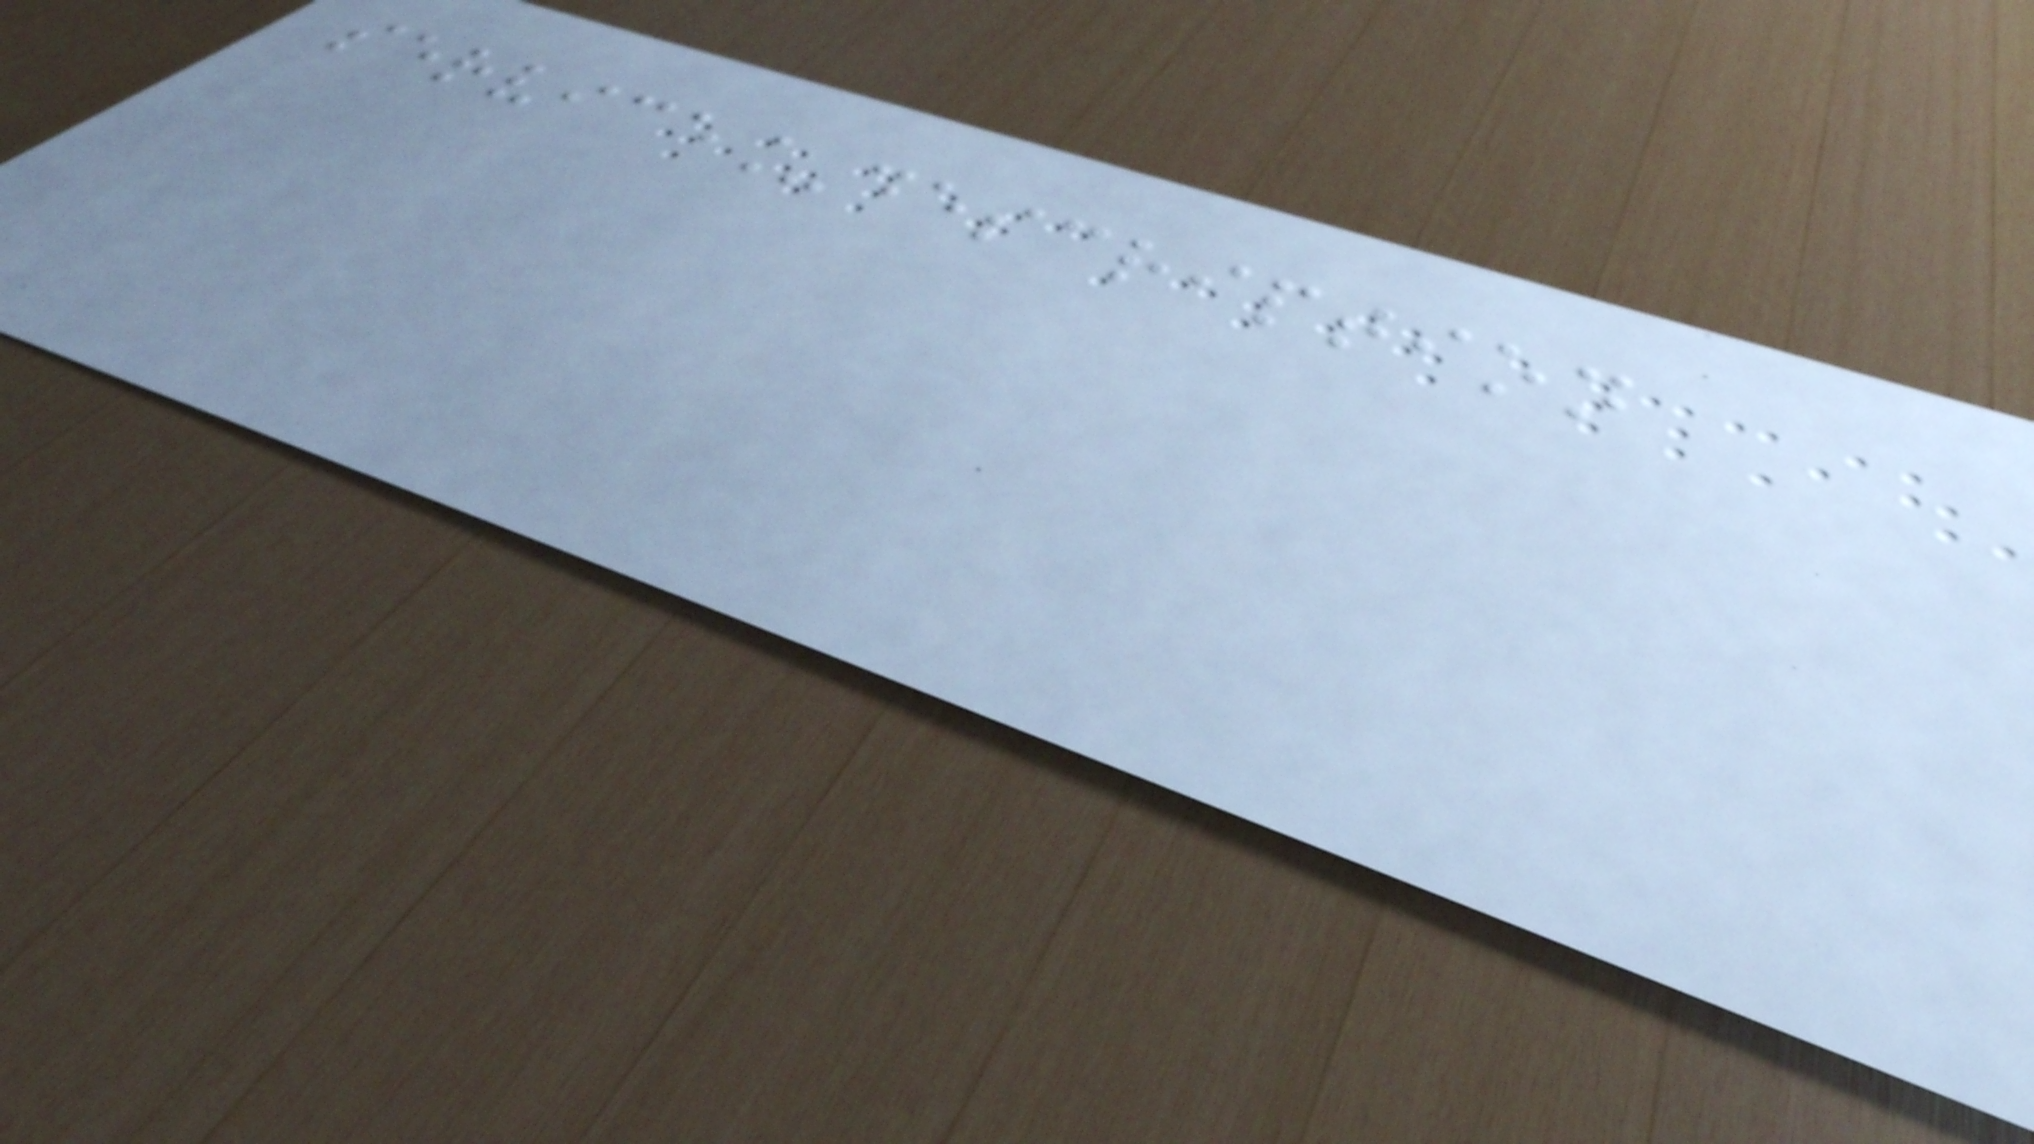service_description
